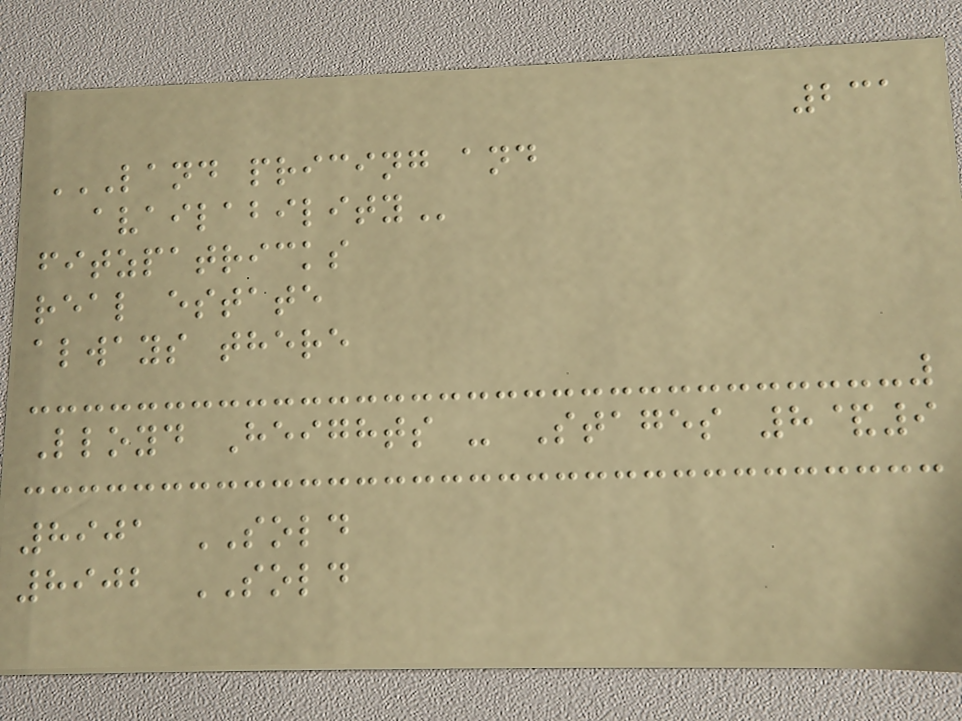231
LAND PRICING AND
AVAILABILITY
fitzpatricks
real estate
always there
Lloyd Heights - Stages 8&9
8901 SOLD
8902 SOLD
